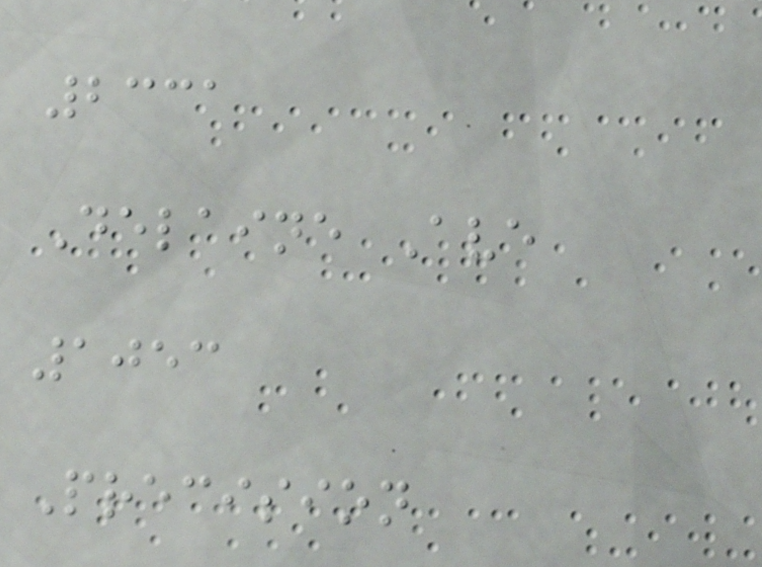2331
Delaine Ave
1053
Precision
